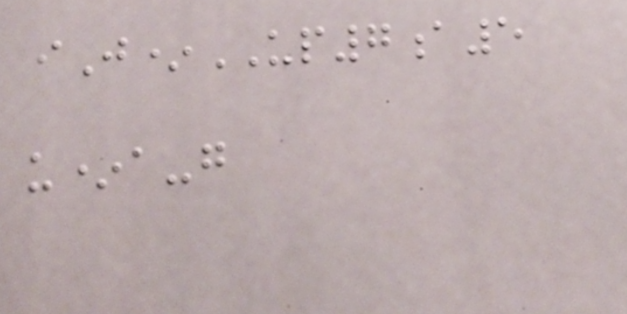iJ*UP7a5
u*a-g
